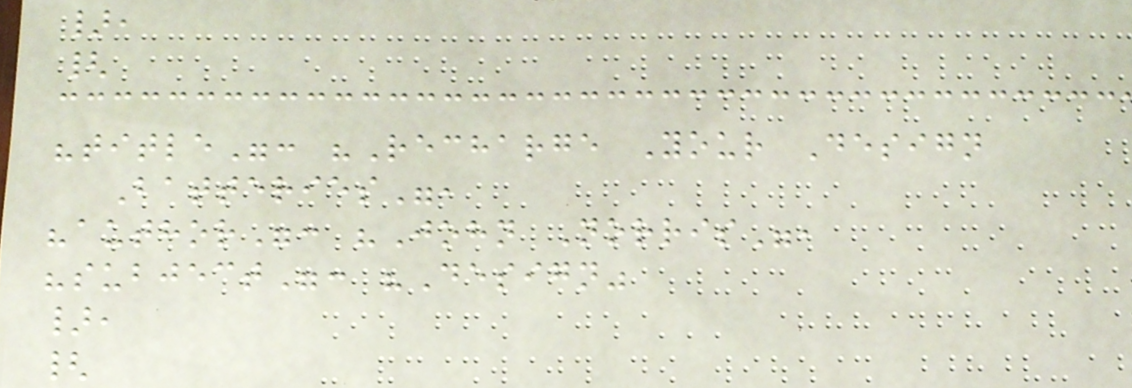},
{
"title": "Recharge Your Design
Batteries",
"author": "John Norris",
"subject": "Design"
},
{
